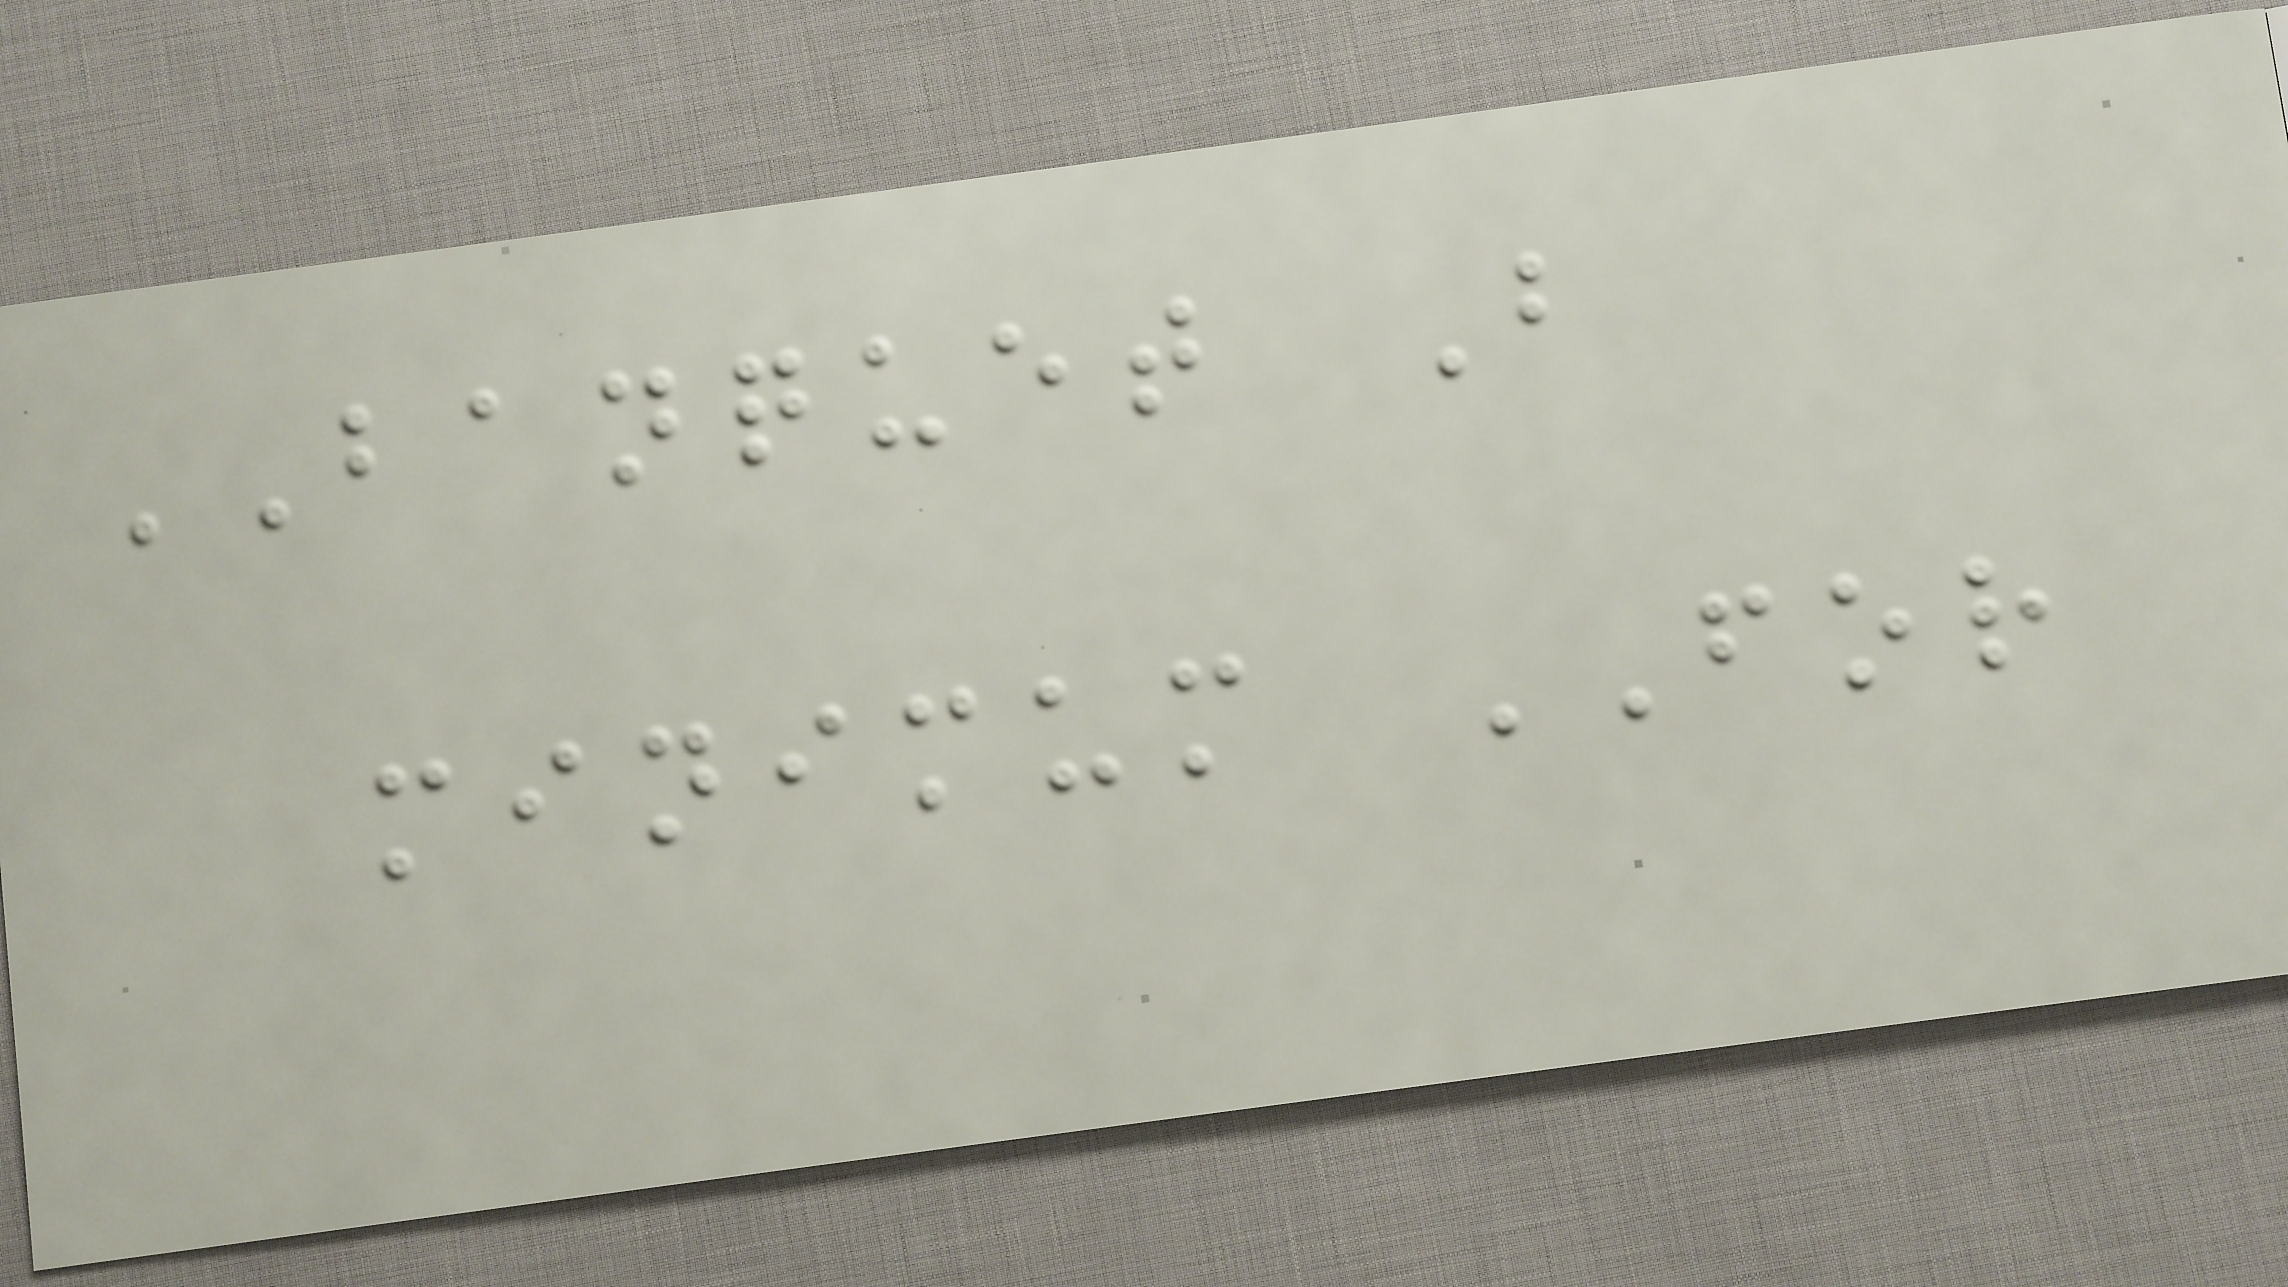BANQUET B
minimum FOR
